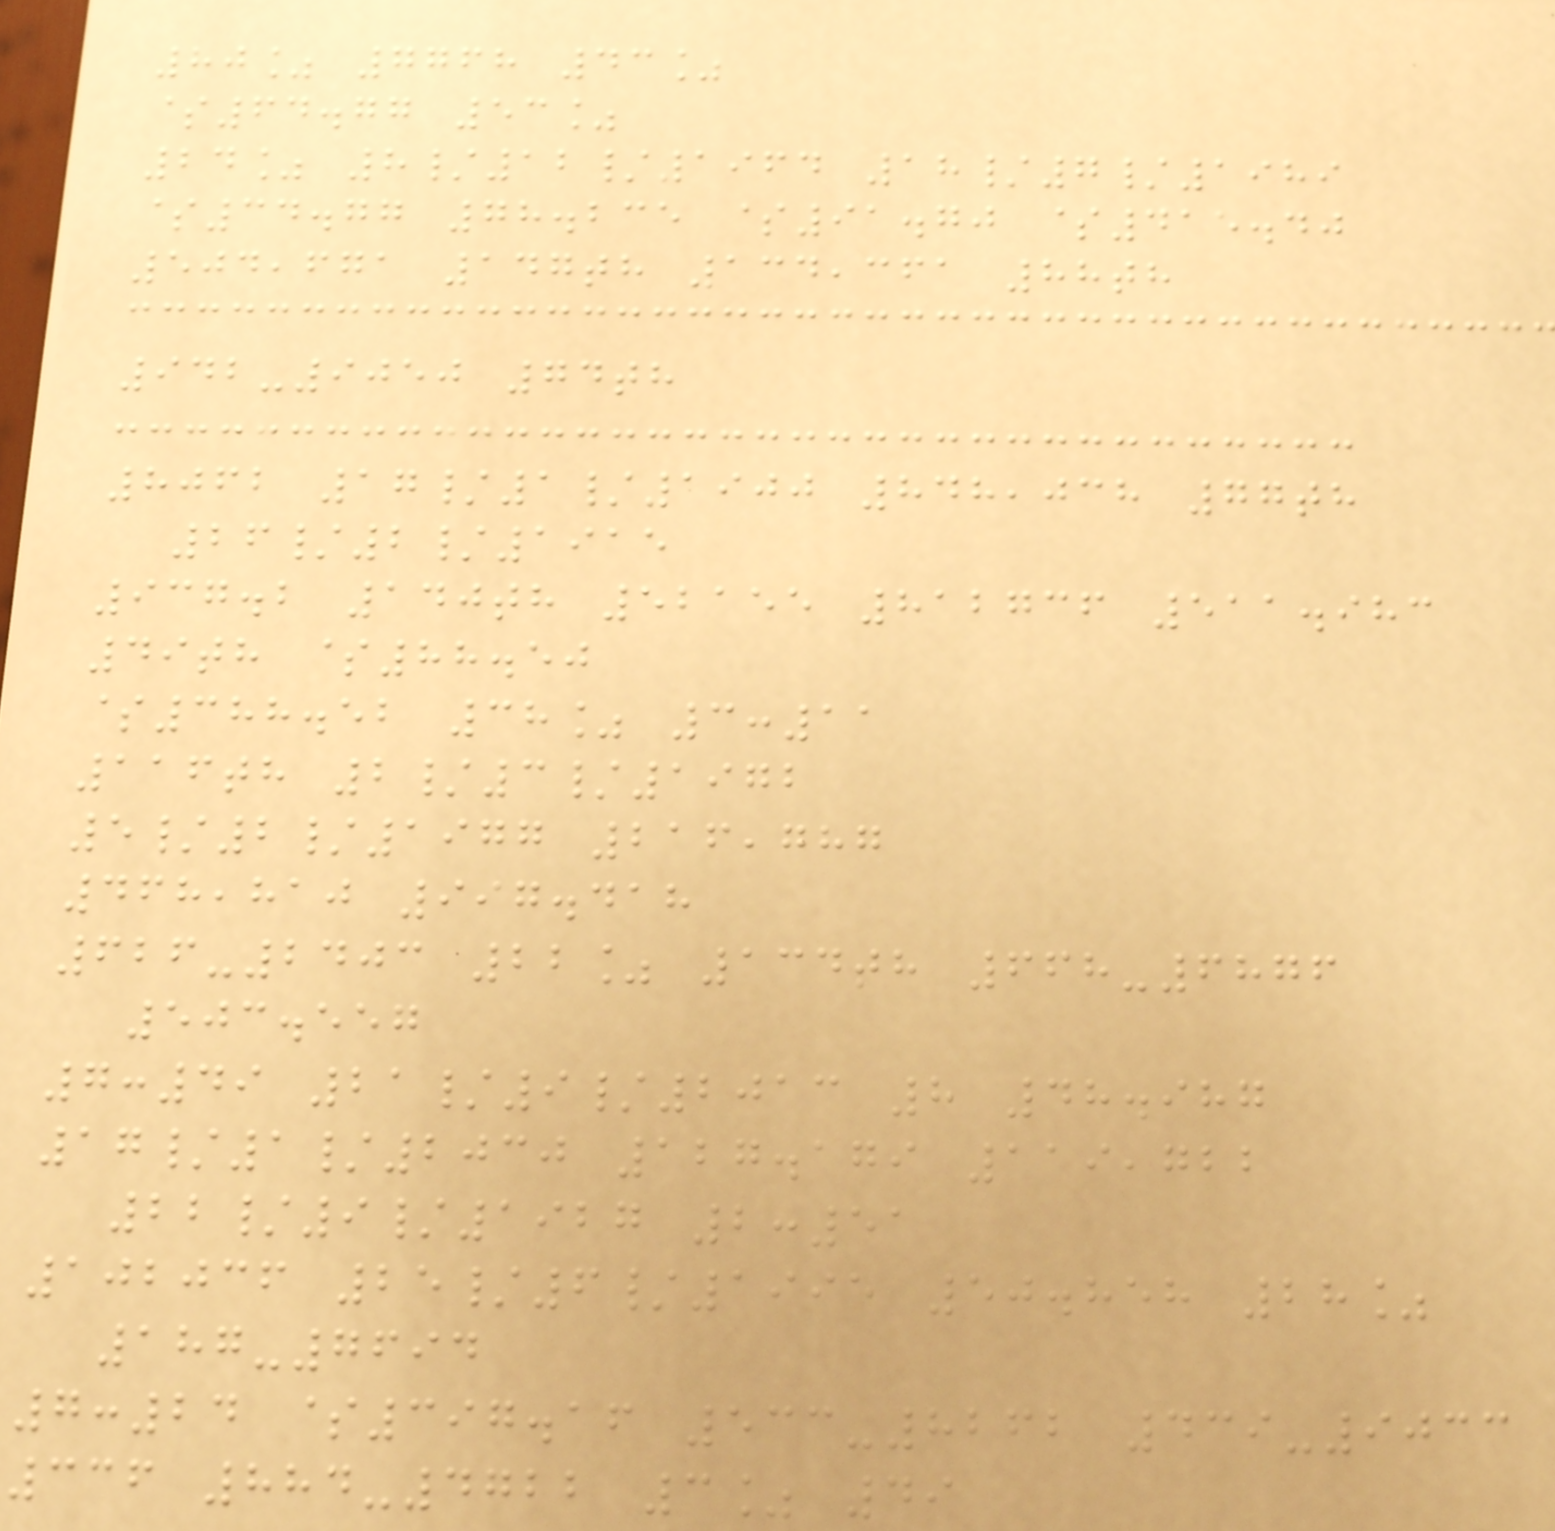80% 7768 43%
$64.77 53%
24% 8/12/1964 18/7/1989
$34.77 78.235 $91.70 $415.40
504,671 147th 134,361 88th
942-9050 74th
8062 17/1/1900 848,038 77th
26/2/1915
937.2 140th 52155 812736 511.983
49th $88.50
$388.52 38% 3:11
116th 2/3/1972
5/2/1977 216,787
468,810 997.418
626-2403 22% 134th 668-6876
503.557
7:49 21/9/2013 8 48.987
17/1/2030 127.179 119,722
22/9/1927 2:51
102036 25/6/1995 50.858 28%
187-7694
7:24 $397.16 533-8262 439-9033
336 884-4722 3% 49
